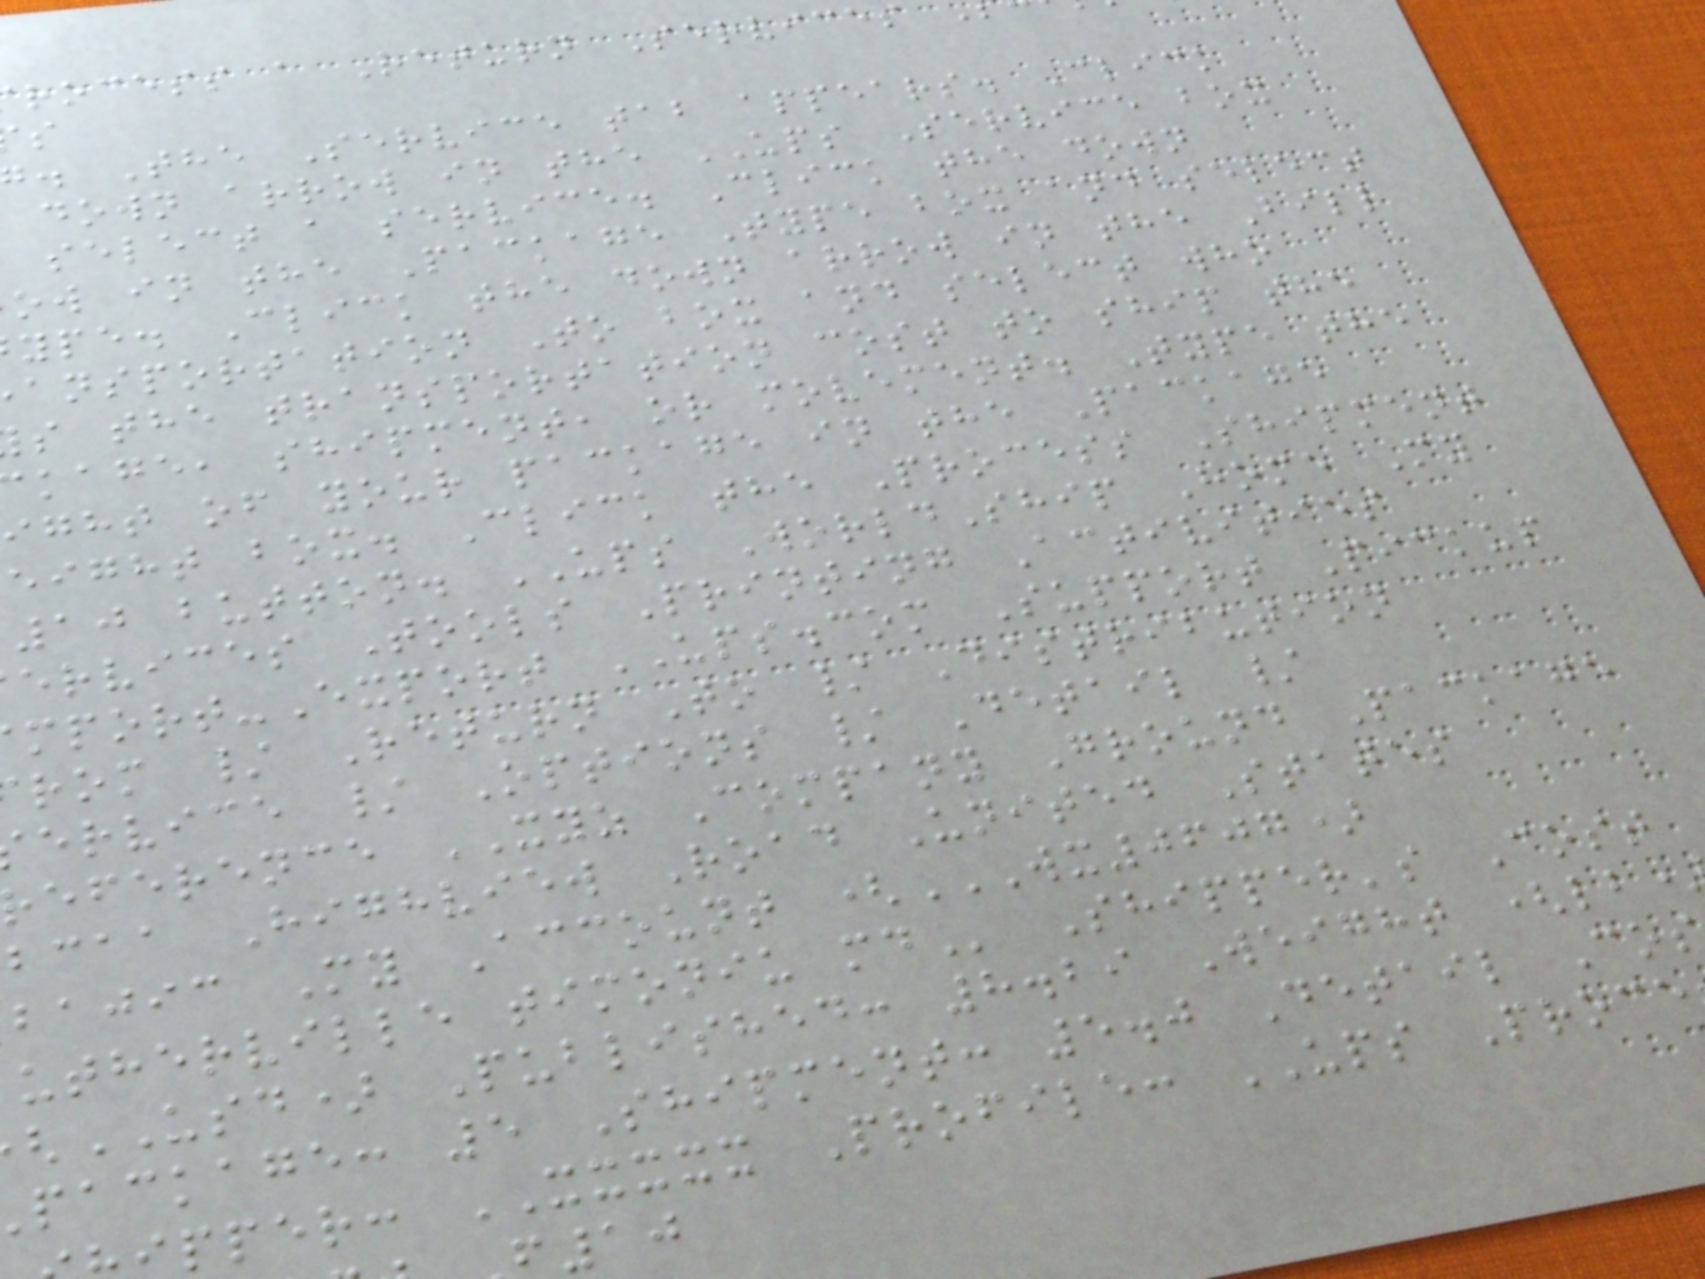rocess a Return Services
. The Service tab appears. Click
down arrow in the UPS Service box
select a service. Click the down
ow in the Package Type box and select
ype. Click the down arrow in the Bill
ansportation To box and select who
s the transportation cost to ship the
kage, shipment, or movement. Type the
ight of your package in the Package
eight box. Click the Process Shipment
10 button. UPS WorldShip Home My
ervices Tools Printing Activities
mport-Export UPS.com Support Pickup
rom / Return To / Distribution
ervice / Options / Detail /
eference XYZ Company Ground Package
bcaa Highview Road United States
utherville timoniu
USD) Published: 8.29 Weight (lb
package: 5 Shipment: 5.0 Detail Cos
pper: XXXXX Profile: UPS Proce
